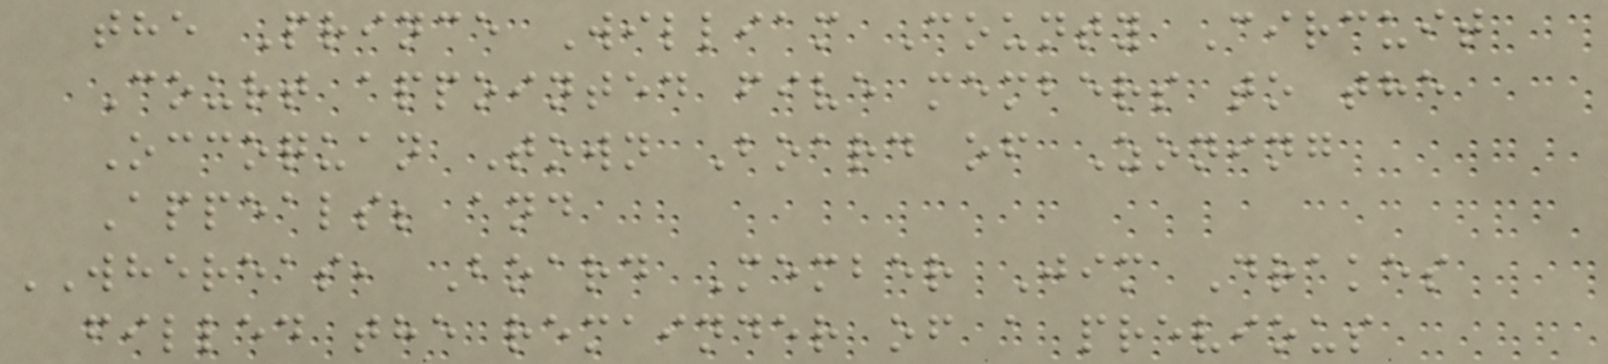the Prince William County Circuit
Court appointed five members to the
Occoquan Town Board of Zoning
Appeals; and
WHEREAS, Board Member Jim Drakes
filled the remainder of a previous
